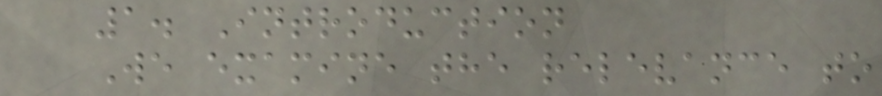1. Introduction
We examine the relevance to
